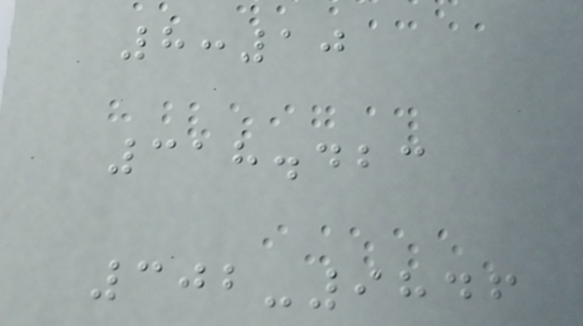8:10
318.423
302-9846
